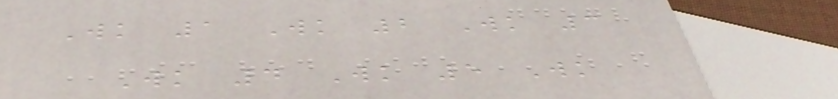Wk 1 Wk 2 Wk 3
Wk 4 Wk 5 Wk
